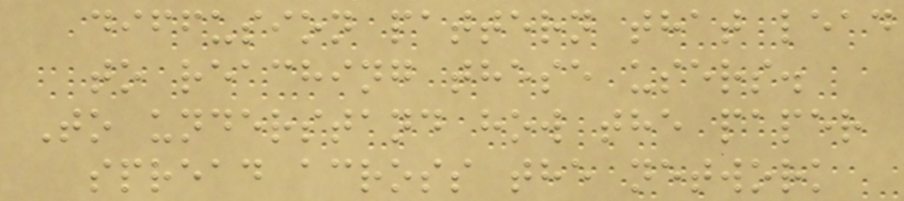diffusion pattern that lead
to reaching these users.
To understand how the paper
spread across the network
